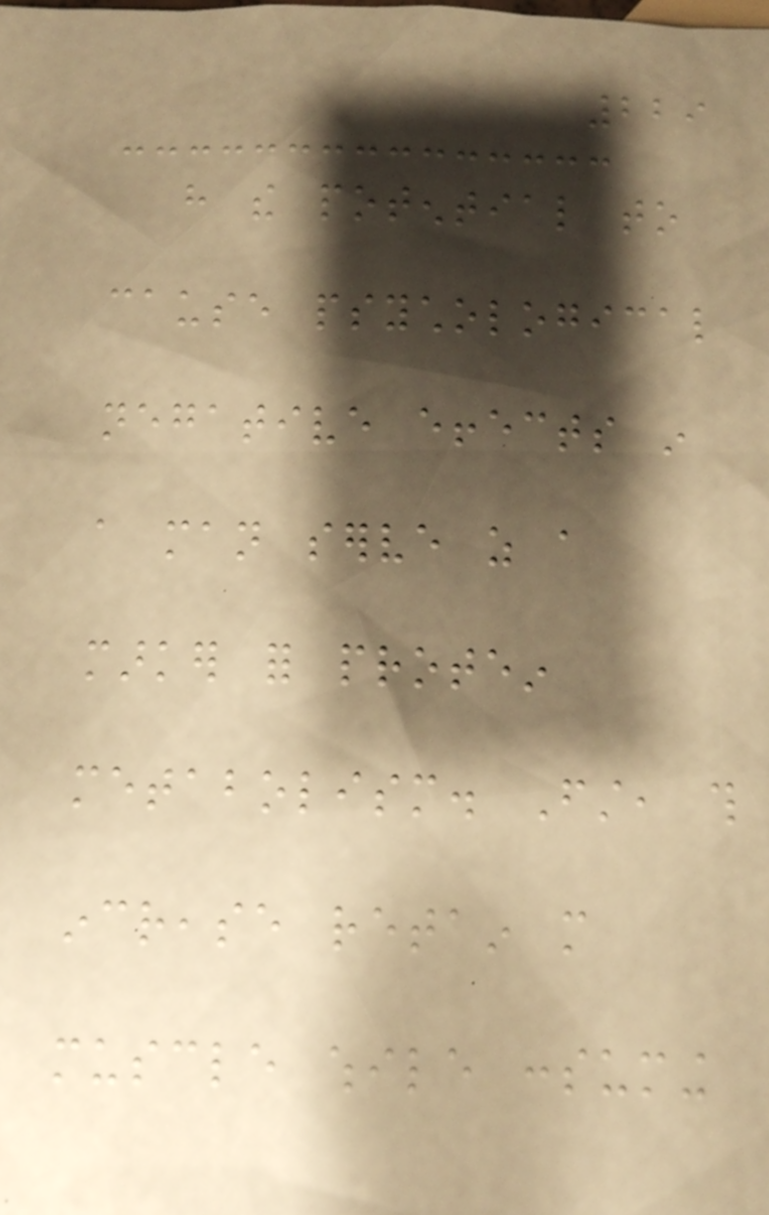229
have the potential to
cause psychological
negative effects in
a man serve as a
marker for protein
metabolism. First, this
increase retain more
muscle while consuming
